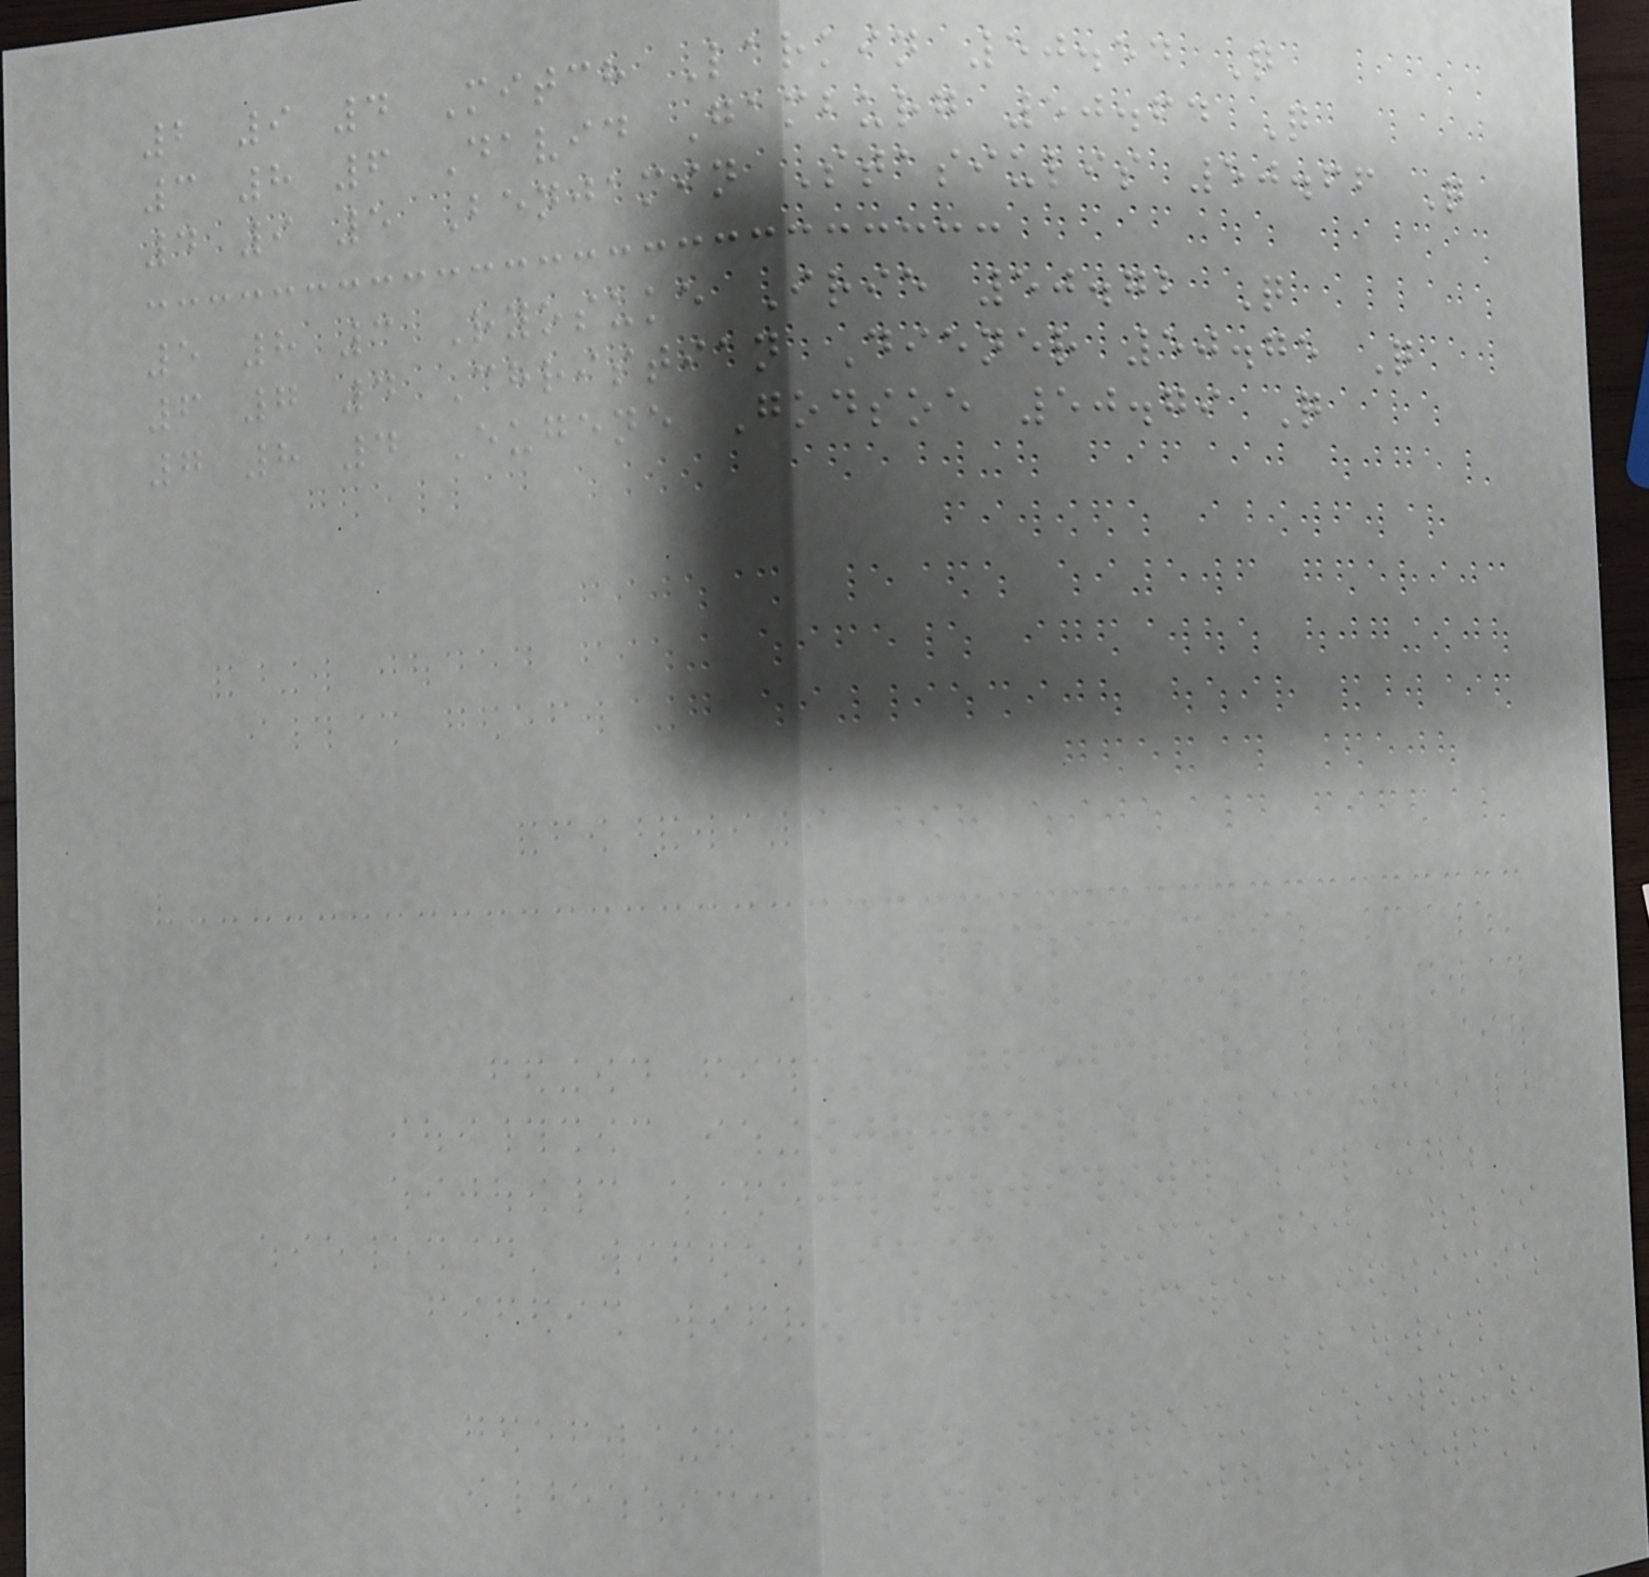2 9 4 Mitch Larkin 50.54 Q
3 8 6 David Gamburg 50.64 Q
4 9 5 Benjamin Stasiulis 50.66 Q
5 8 3 Ryosuke Irie 50.72 Q
6 7 4 Christian Diener 50.75 Q
7 8 4 Eugene Godsoe 50.79 Q
